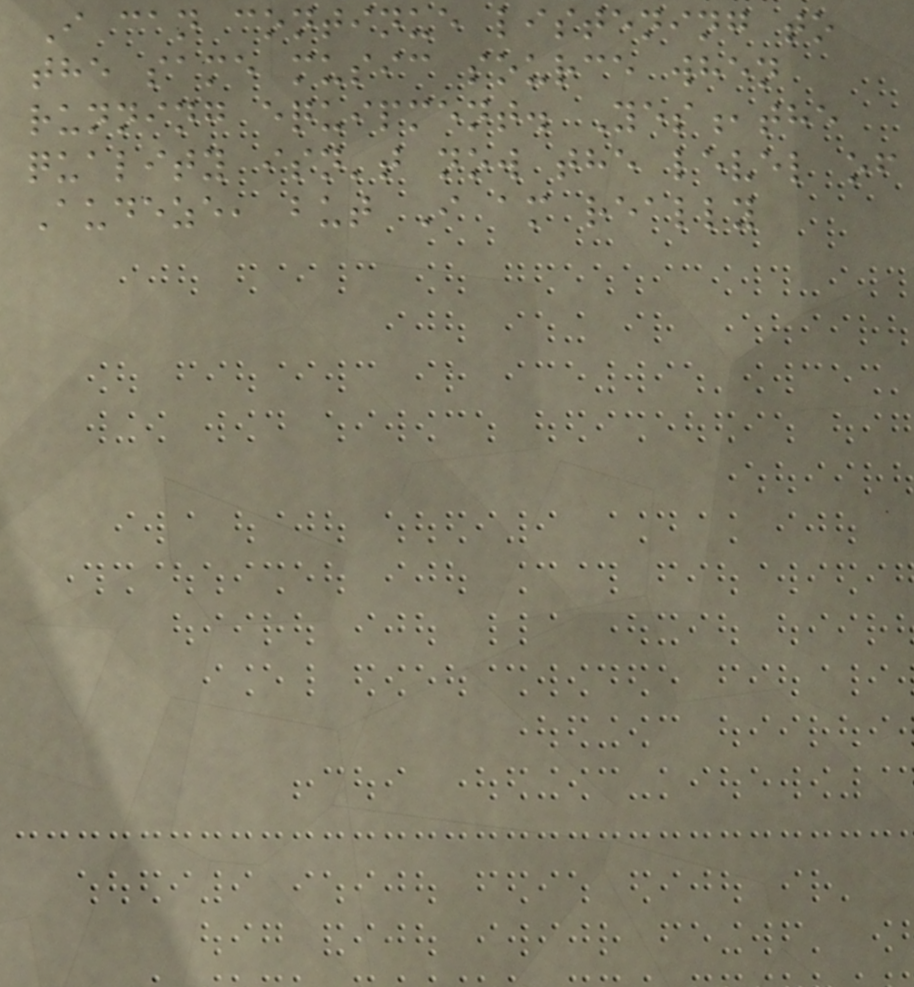I can continue listening to
the same music source when
running equipment. Yes,the
quality isn't now the level of
Audeze, but I am really
